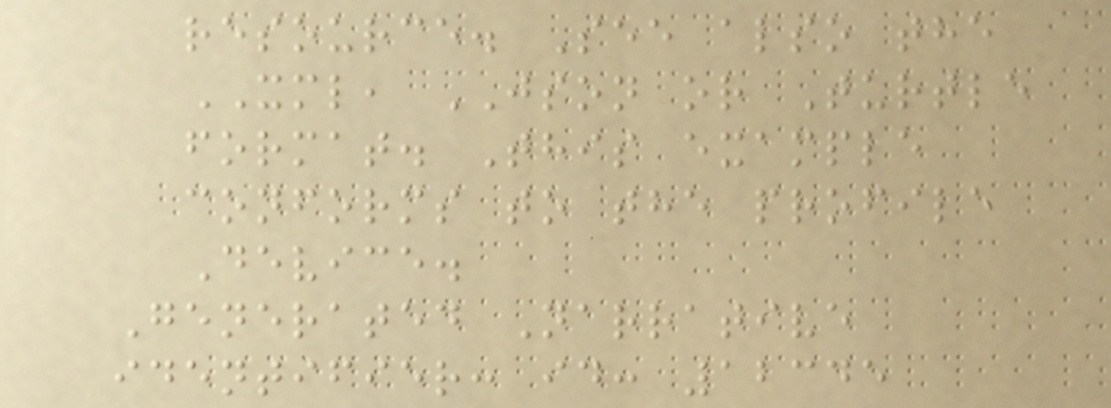resource. See also the
XML, JSON or Turtle
format. This example
conforms to the profile
Device.
Generated Narrative
identifier: id: 12345
